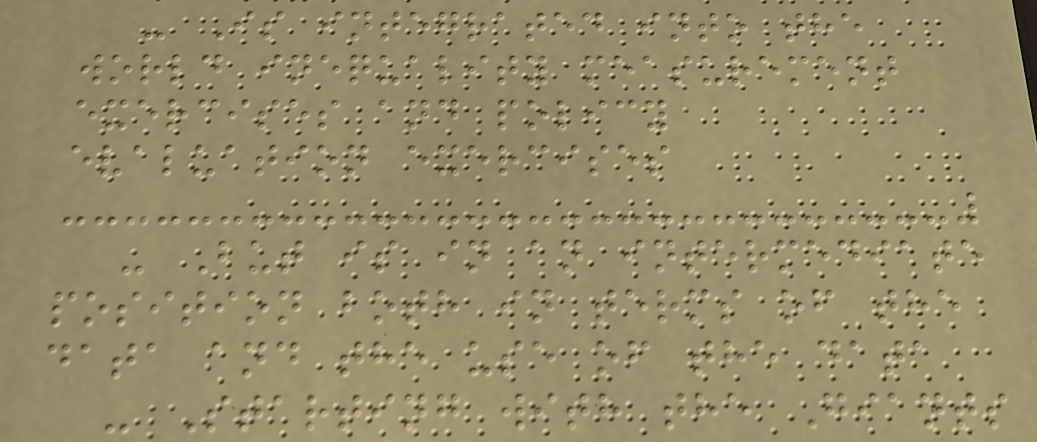- Is integrated into the
world inequality measurement
exercises and policy
evaluation exercises
- But is in an intermediate
position both in terms of the
data and the use of the data
- Starting with the Giants
